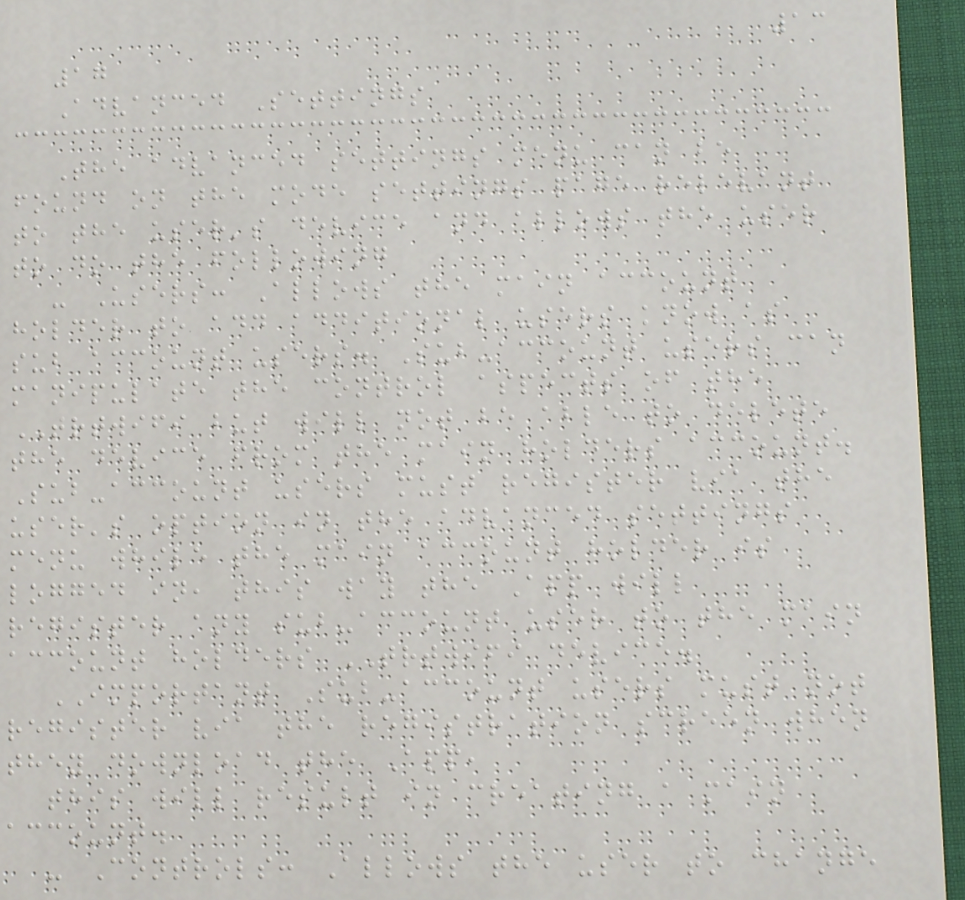13
17
Advanced Settings
The advanced settings menu can be
found on the mode settings page relevant
to the user's device and allows the user
to do the following
- Users: Allows the main account
holder to add additional users know as
sub account users. Sub-account users can
manipulate the control aspects of the
TRTWIFI but will not be able to delete
the device from the main holders account.
Sub-account users must register via the
user's option in the advanced settings
menu while the main account holder is
logged in, this way the App will
register any sub-account user to the main
account holders TRTWIFI device.
IMPORTANT Sub-account users must not
register via the registration screen when
they download the App,
this will result in creating a main
account.
- Controls: Allows the user to change
